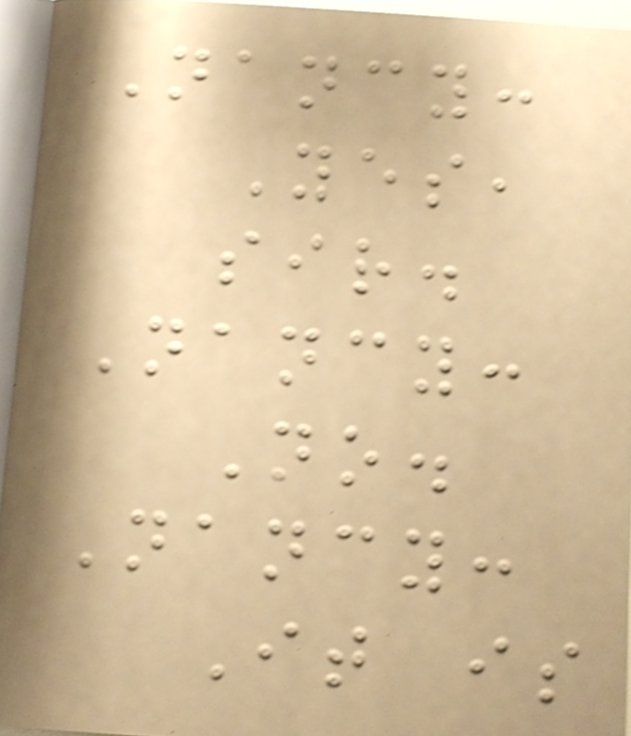Nancy:
Yes,
sir.
Nancy:
No.
Nancy:
It is
